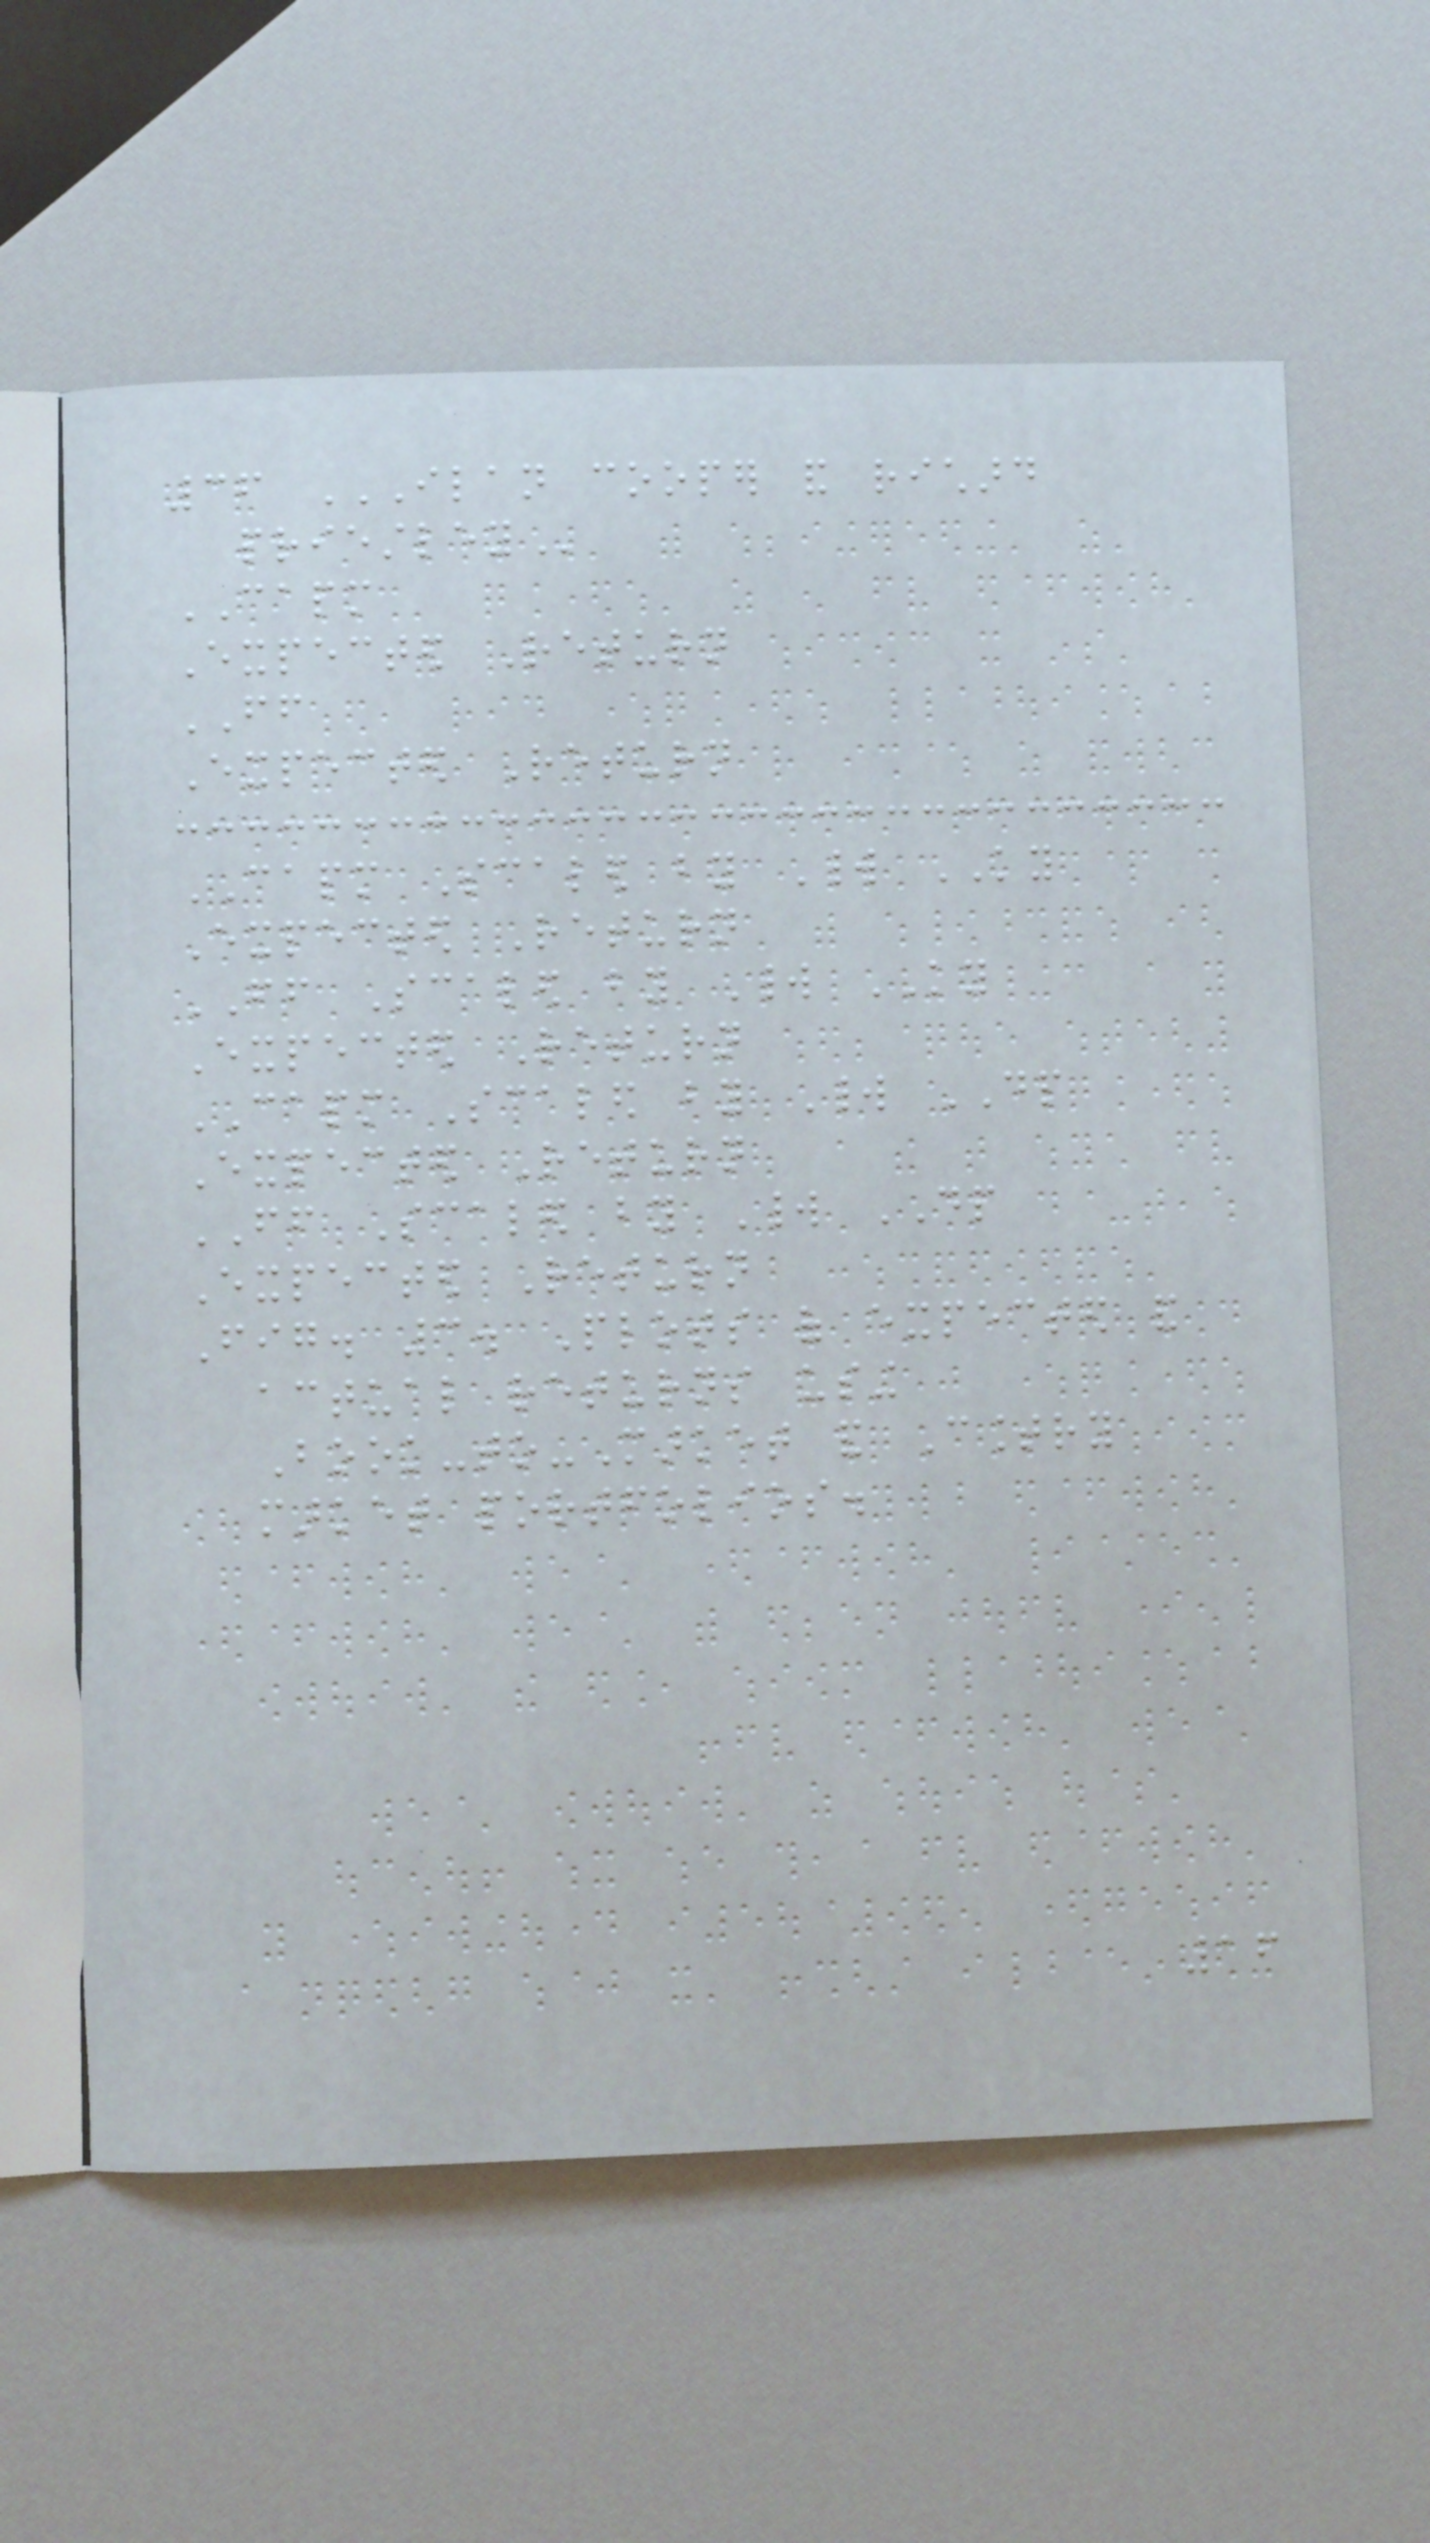36 ILAN COOPER AND RICHARD
PRIESTLEY
CAPM
Expected Return
FF
Expected Return
CAPM Scaled by World KY
Expected Return
FF Scaled by World KY
Expected Return
CAPM Scaled by World DP
Expected Return
FF Scaled by World DP
Expected Return
Fig. 3. Plots of expected and
actual returns using
Book-to-Market and Country
market portfolios.
16
